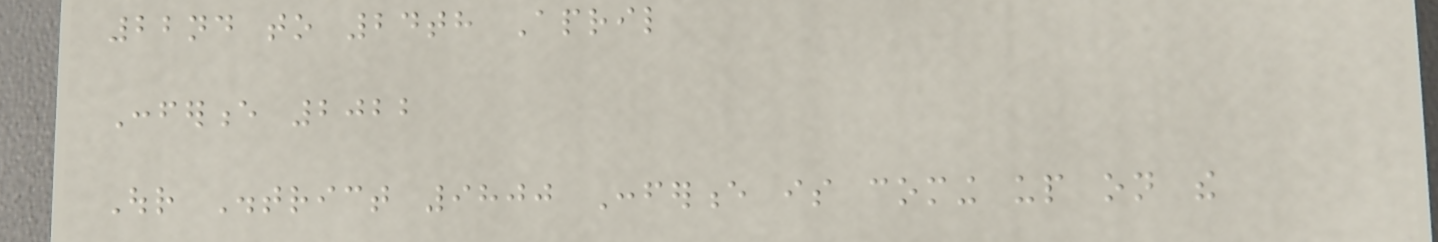22nd to 24th April
Conference 2022
Our District 9800 Conference is coming up on the
